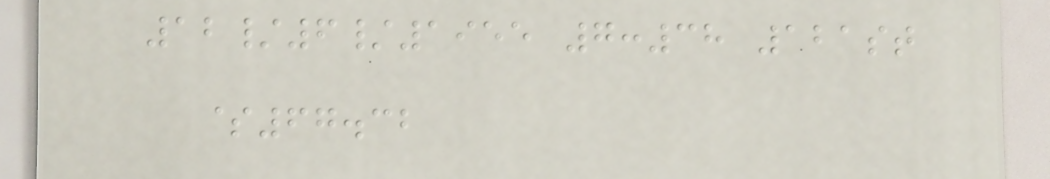12/6/1955 7:38 121st
$67.32
